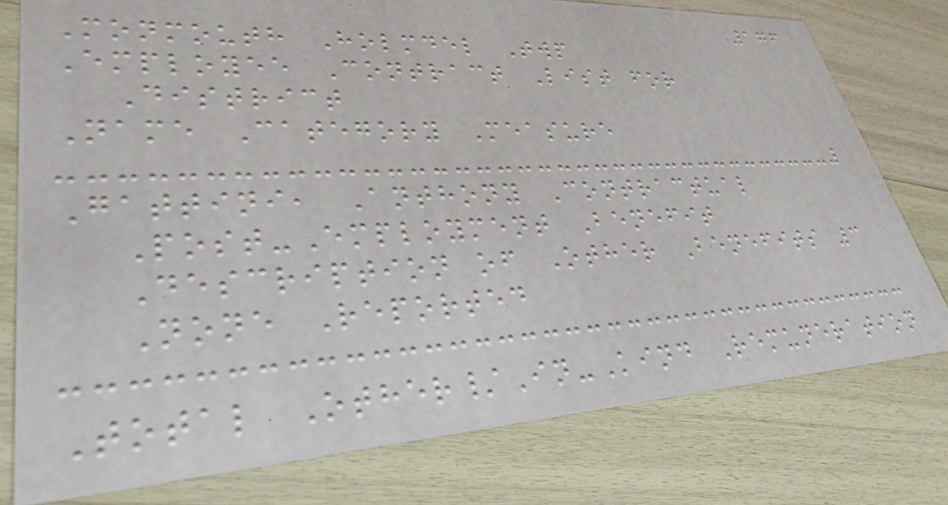176
Monmouth Holmdel Twp
Employee Contract List for
District
Name Category Measure
Gattini, Anthony Contractual
Post-Employment Benefit
Description of Other Benefits 3
None Reported
Total Other/In-Kind Remuneration
